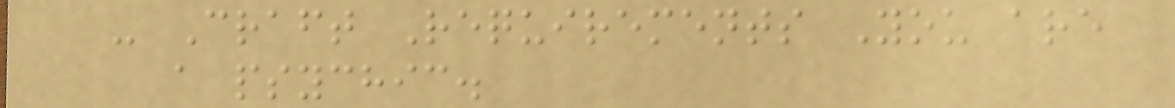- Craft Requirements You are
a psychic.
